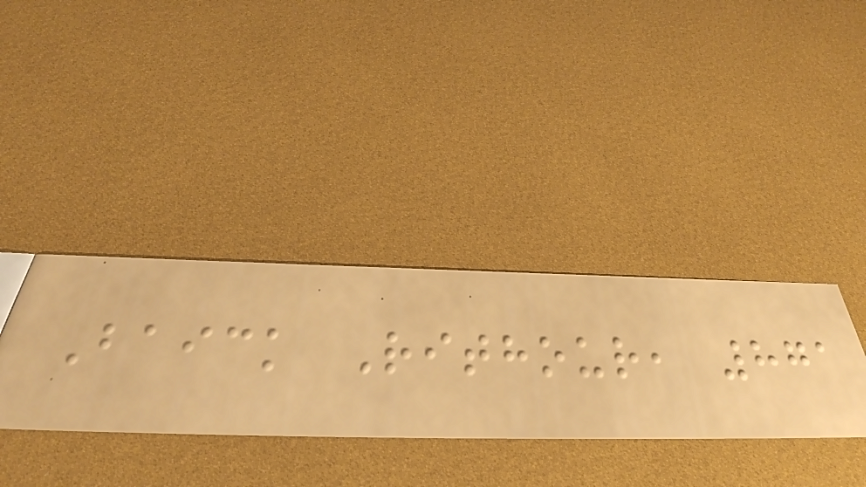Baick Rithour, 871
